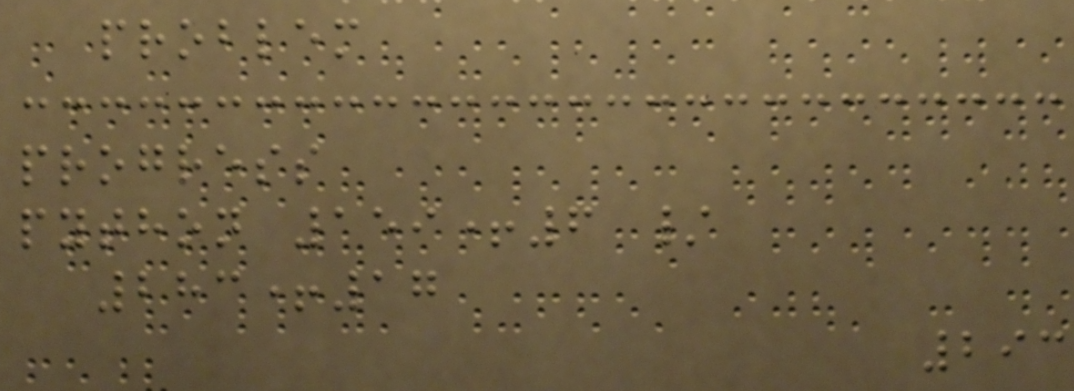problem
progress
python 159+6 /
283+17
293
